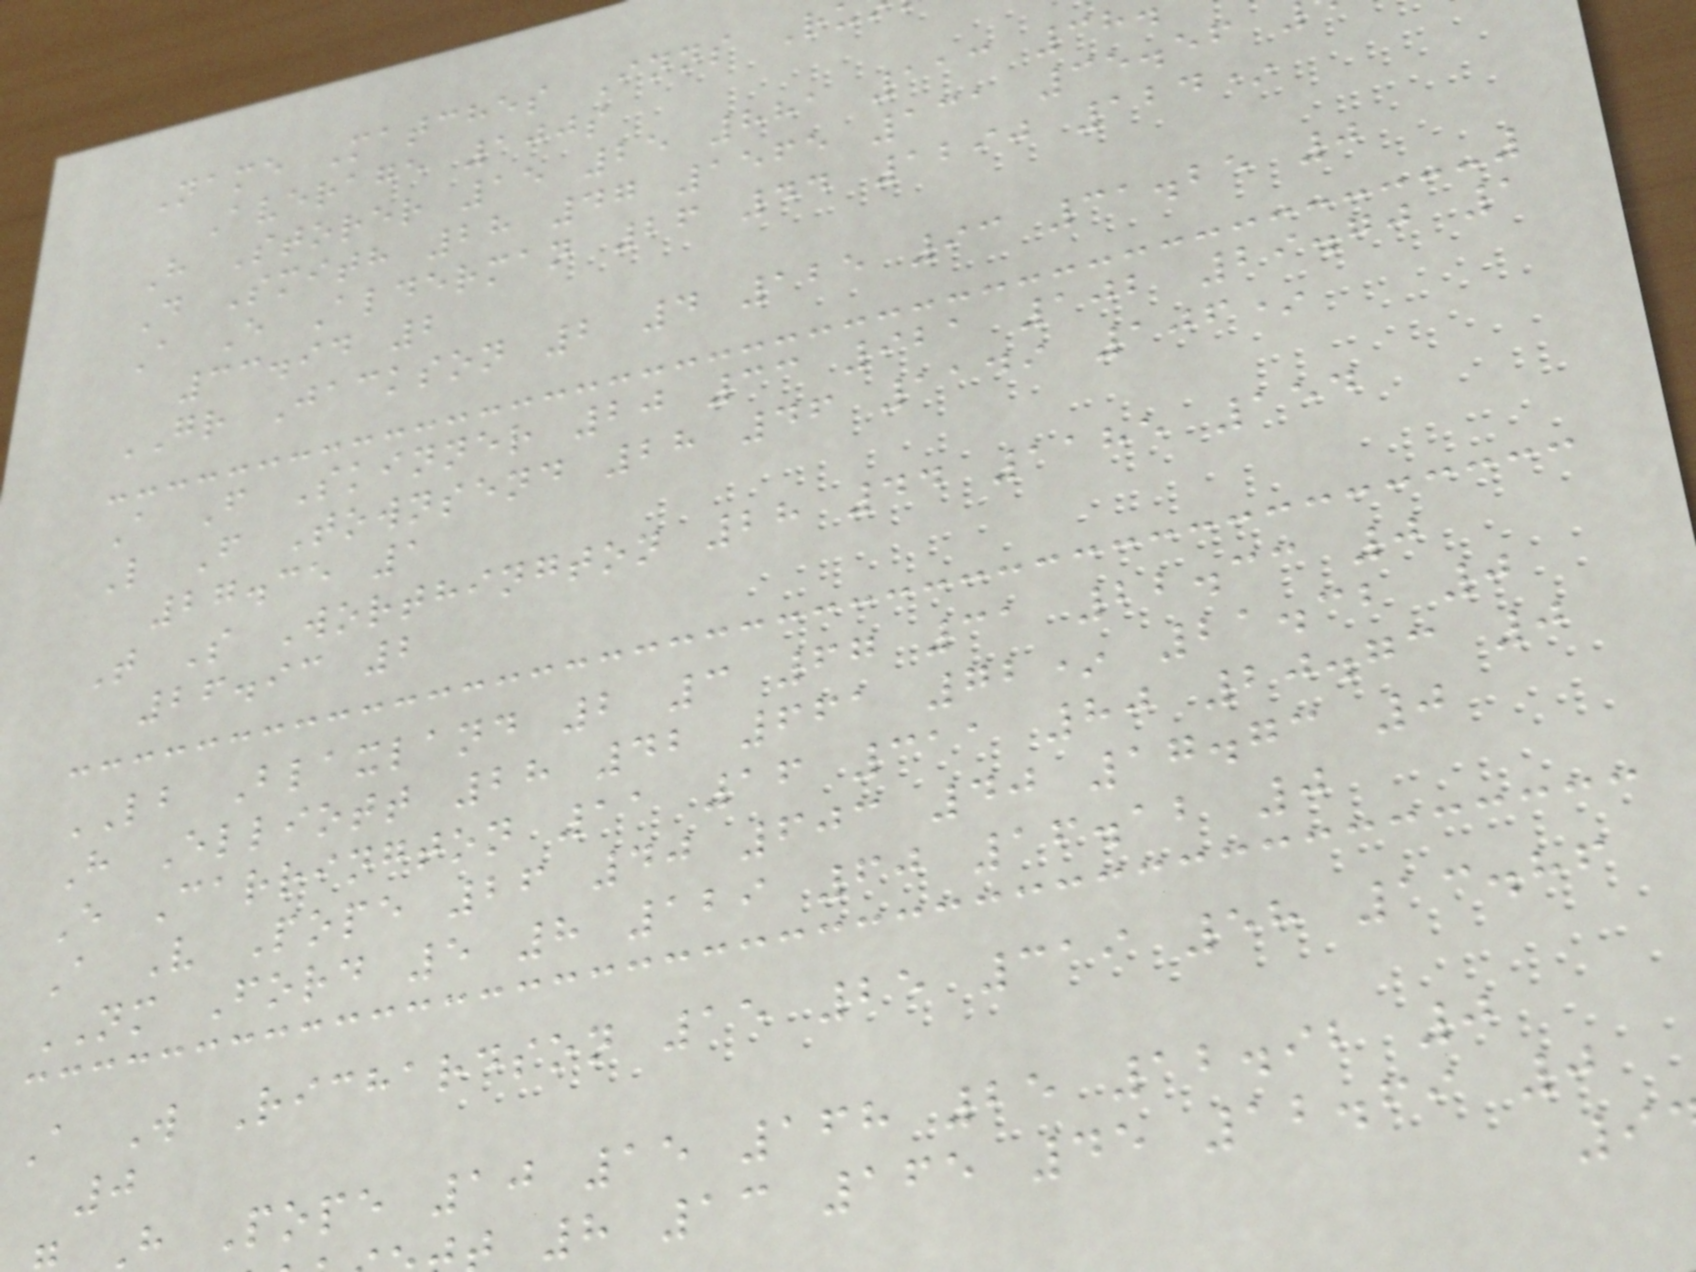Name Matches Inns R
Average 100s
H Storer 15 25 881 113 38
D Smith 28 47 1565 131 35.56
A E Alderman 26 44 1290 124*
33.94 2
GR Jackson 2 4 125 93 31.25 0
A F Skinner 20 33 921 102 29.70 1
L F Townsend 28 46 1149 106*
27.35 1
T S Worthington 28 44 1185 154
26.93 2
LB Blaxland 2 3 67 31 22.33 0
H Elliott 28 42 661 72* 21.32 0
E Carrington 11 16 311 80 20.73 0
A V Pope 26 40 603 40 17.73 0
NM Ford 5 8 129 60 16.12 0
A W Richardson 15 25 319 58 13.86
0
H Pope 10 15 168 25 12.92 0
8 13 165 45 12.69 0
